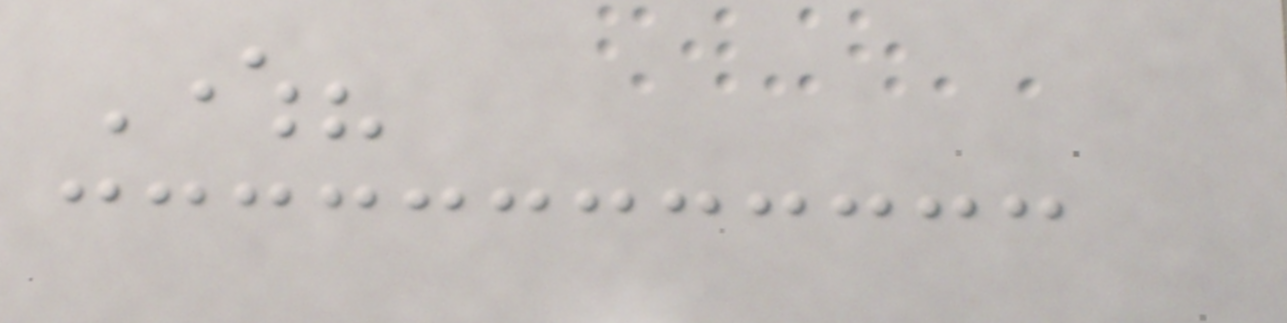Where?
